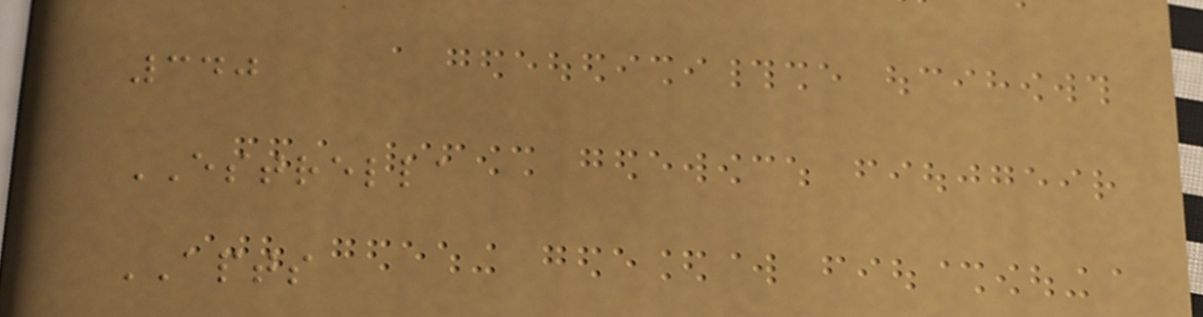340
ESTRELLA
APTS
